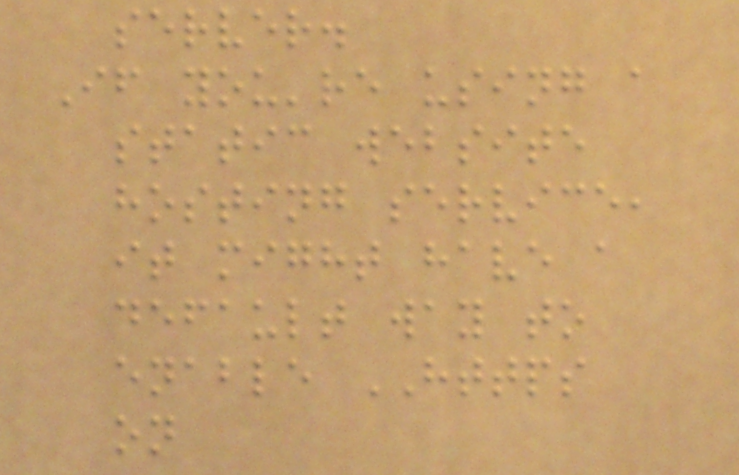server.
If you're using a
static website
hosting service,
it might have a
default way to
enable HTTPS
on
